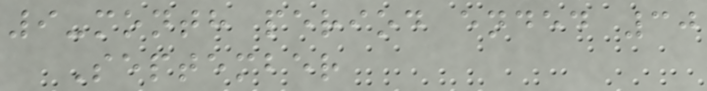9-month period ended 30
September
